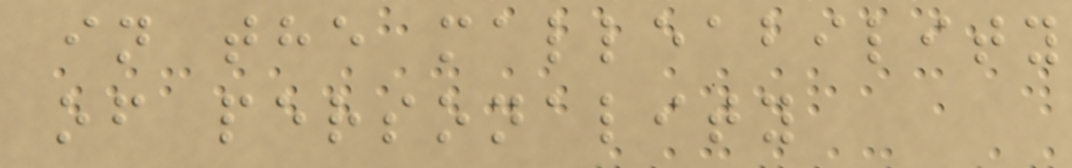in the malleability
of personality
